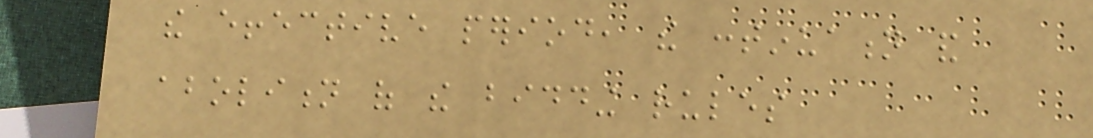the effective period, the continuation and
abolition of the bidding rules
